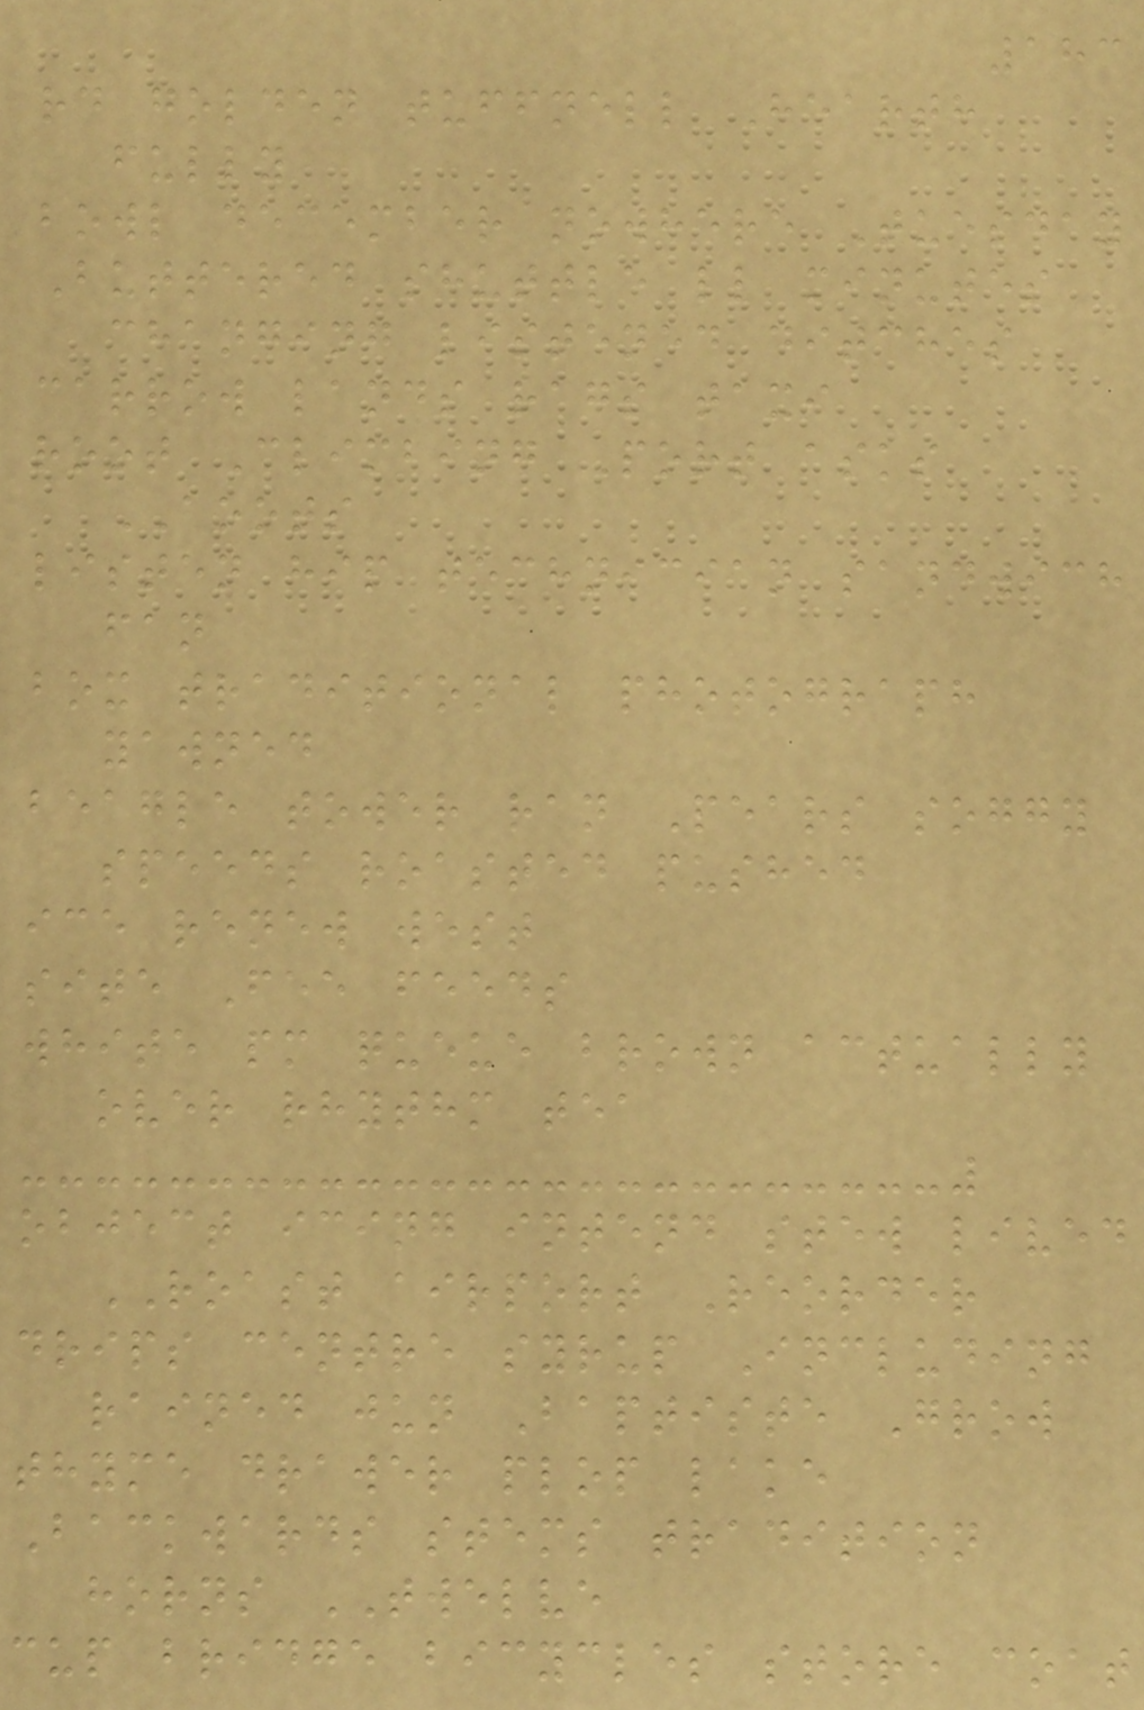183
rd golden tuffnell Hearth
fully
bowl december nowhere Tuesday
Buttered shuttle ll minutes
changing listened ditches
carrow lands rags taxi
root Climbing Port asks
BOOTS
listen hip technician sandwich
fan
box traditional photograph
yawned
beagle tower ran Pears soggy
speeds roasted pushed
ice renew west
site Fee feeds
white pm queue brown actually
over rhythm tea
object icing intend stew lived
ROAST airport Reorder
drips centre syrup Including
rained jun Baptiste Grow
thyme drawer plop lake
Backwards stems tradition
horns TWELVE
cup bridge bicycles store coat
